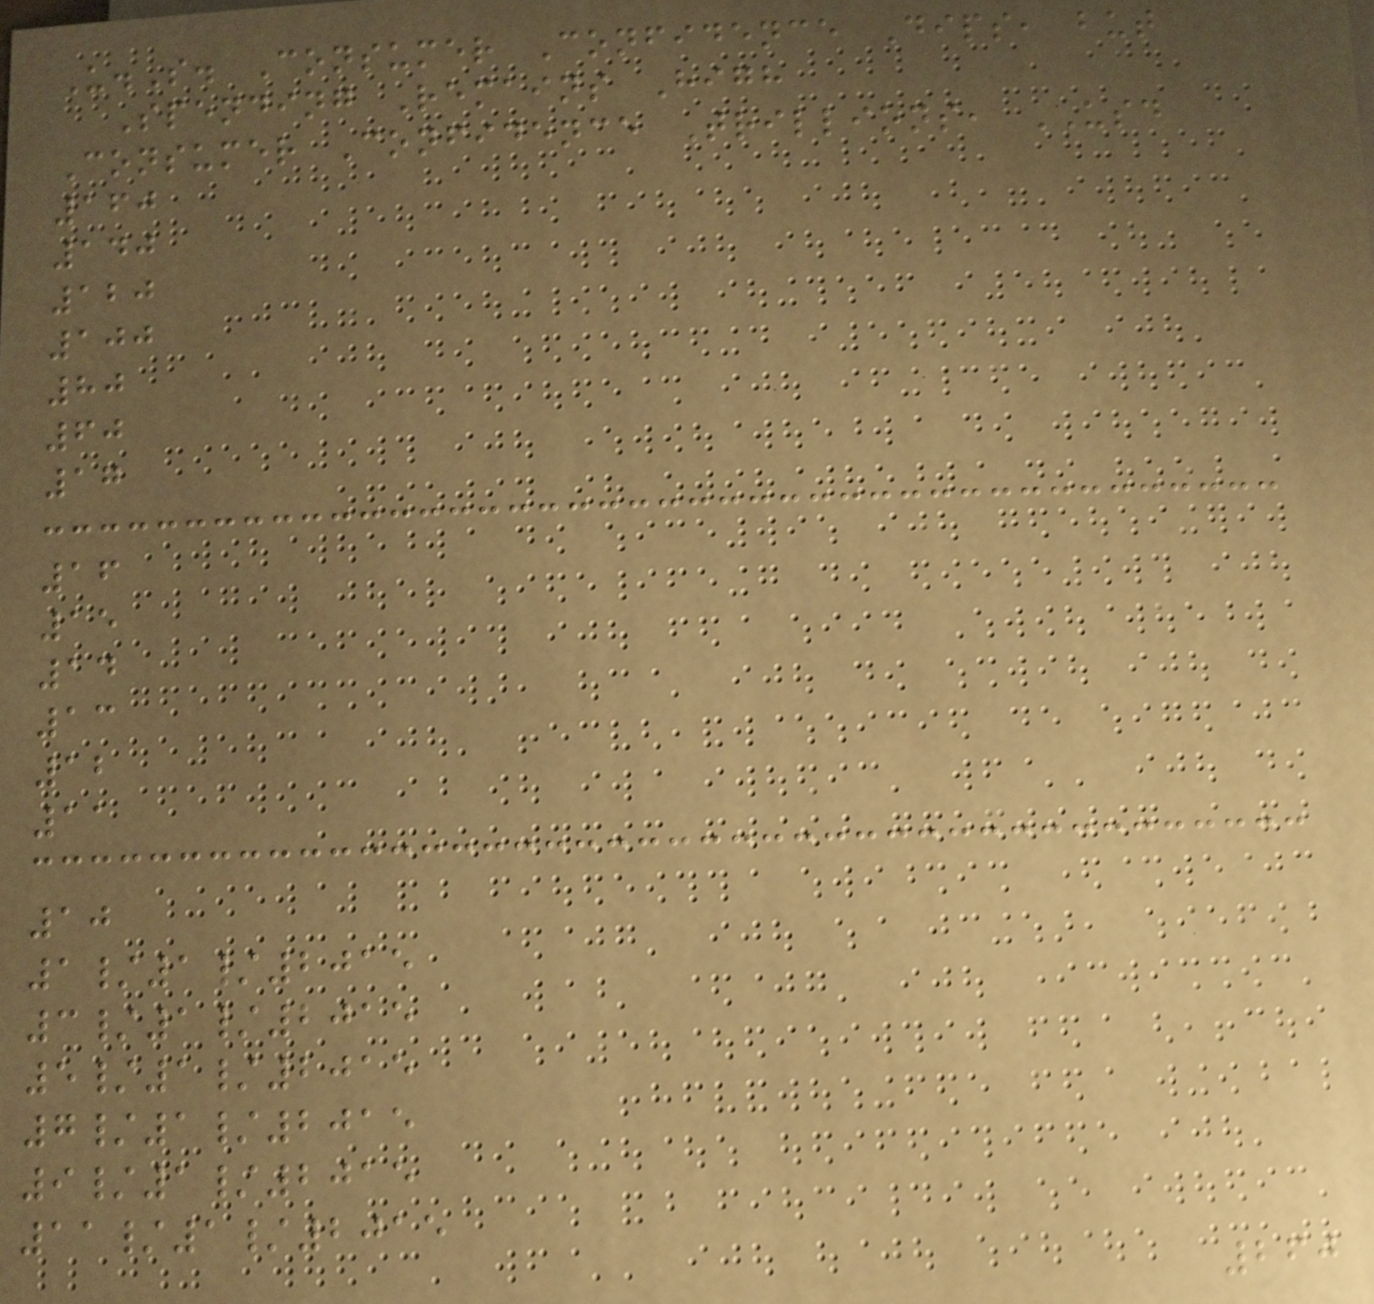U.S. Consumer Confidence Dips, but
Spending Remains High
Consumer Confidence Trillions, USD
160
140
120
100
80
60
17
16
15
14
13
12
11
10
1/1/2015
3/1/2015
5/1/2015
7/1/2015
9/1/2015
11/1/2015
260
